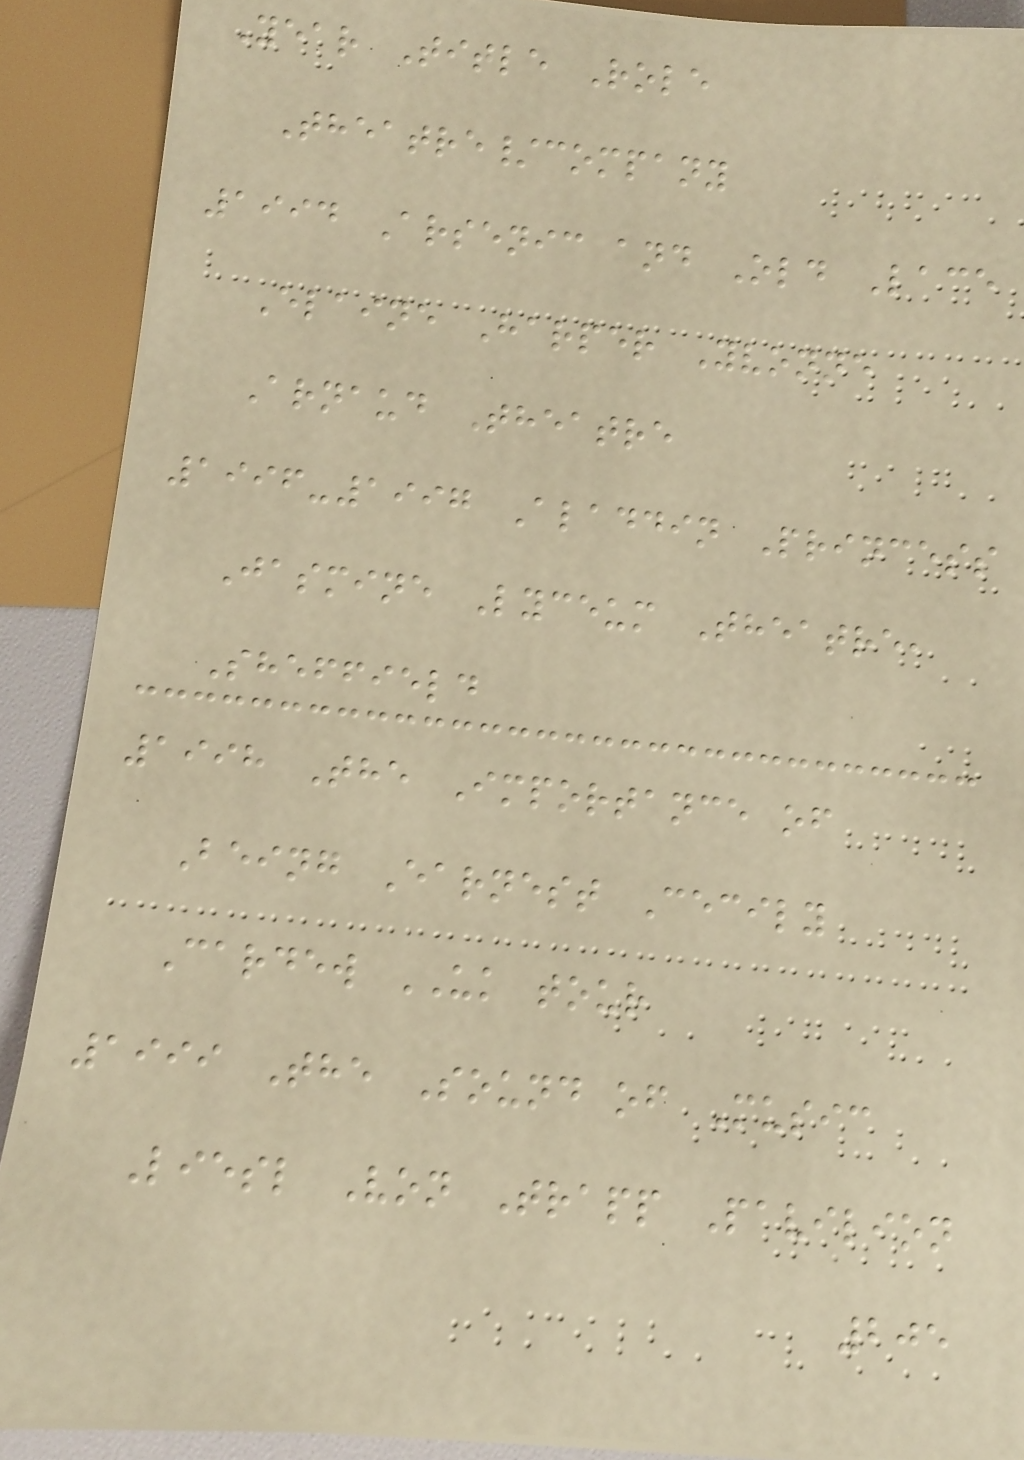Year Title Role
Theatre/company
1994 Arsenic and Old Lace
Elaine Harper Yvonne
Arnaud Theatre
1996-1997 Aladdin Princess
Jasmine Lyceum Theatre,
Sheffield
1998 The Importance of
Being Earnest Cecily
Cardew UK tour
1999 The Sound of Music
Liesl Von Trapp Pavilion
205
